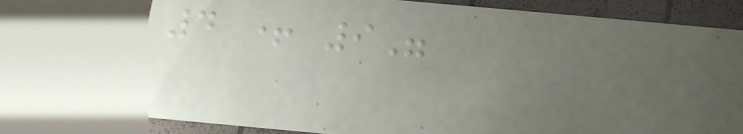4 + 9"
